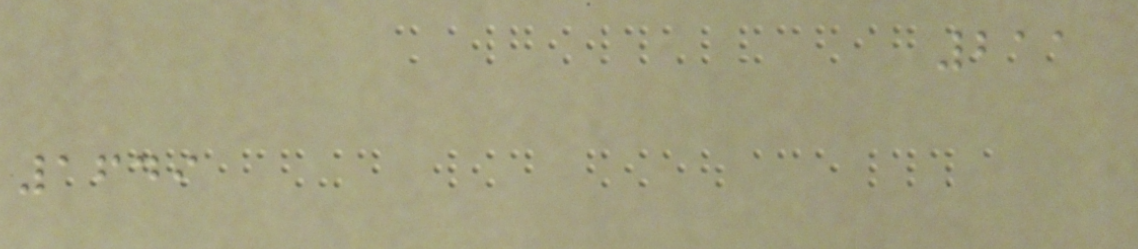211
1649
